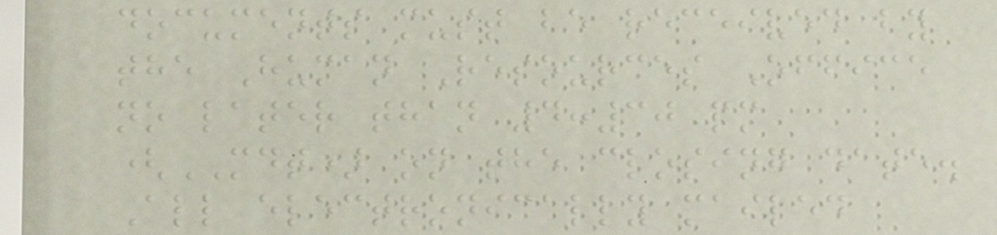documents must be received by
the Human Resources Office
no later than 4:30 pm
(MDT) on the closing date.
All electronically mailed
